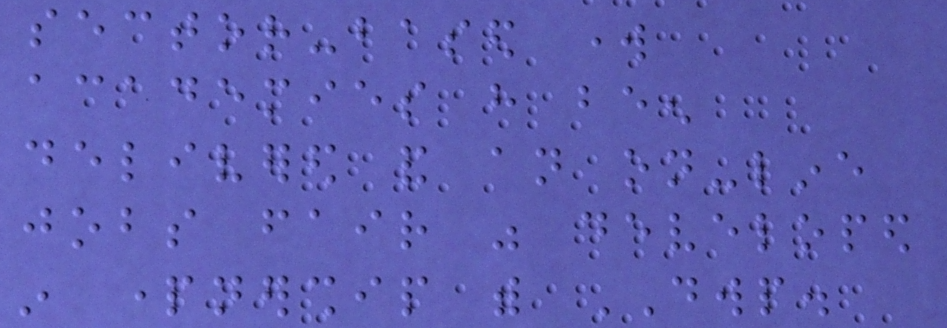sector-based work
academies have been
delivered and an on-line
jobs fair was developed
in partnership with DWP.
